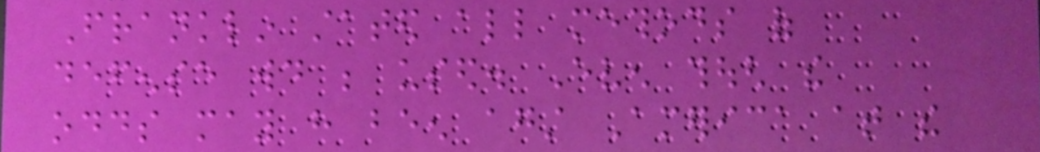Franklin stated all methods of
defense would be used. Even though the
odds may have been against America at the
